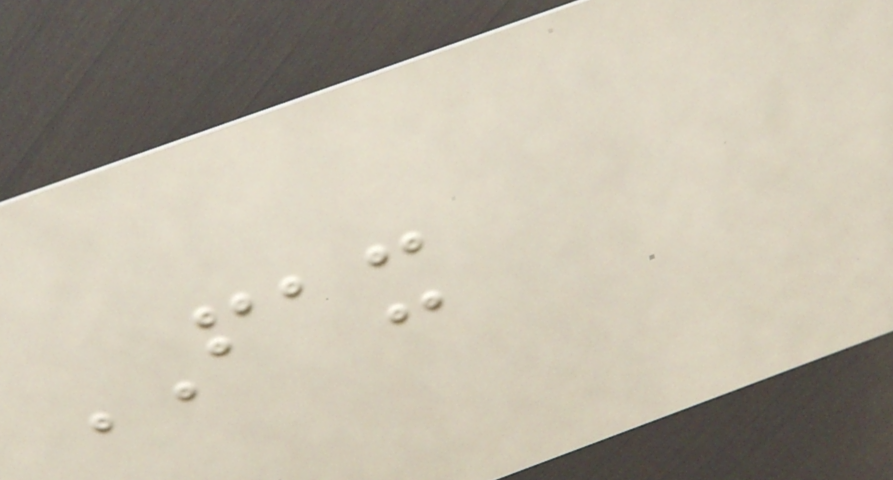FAX
